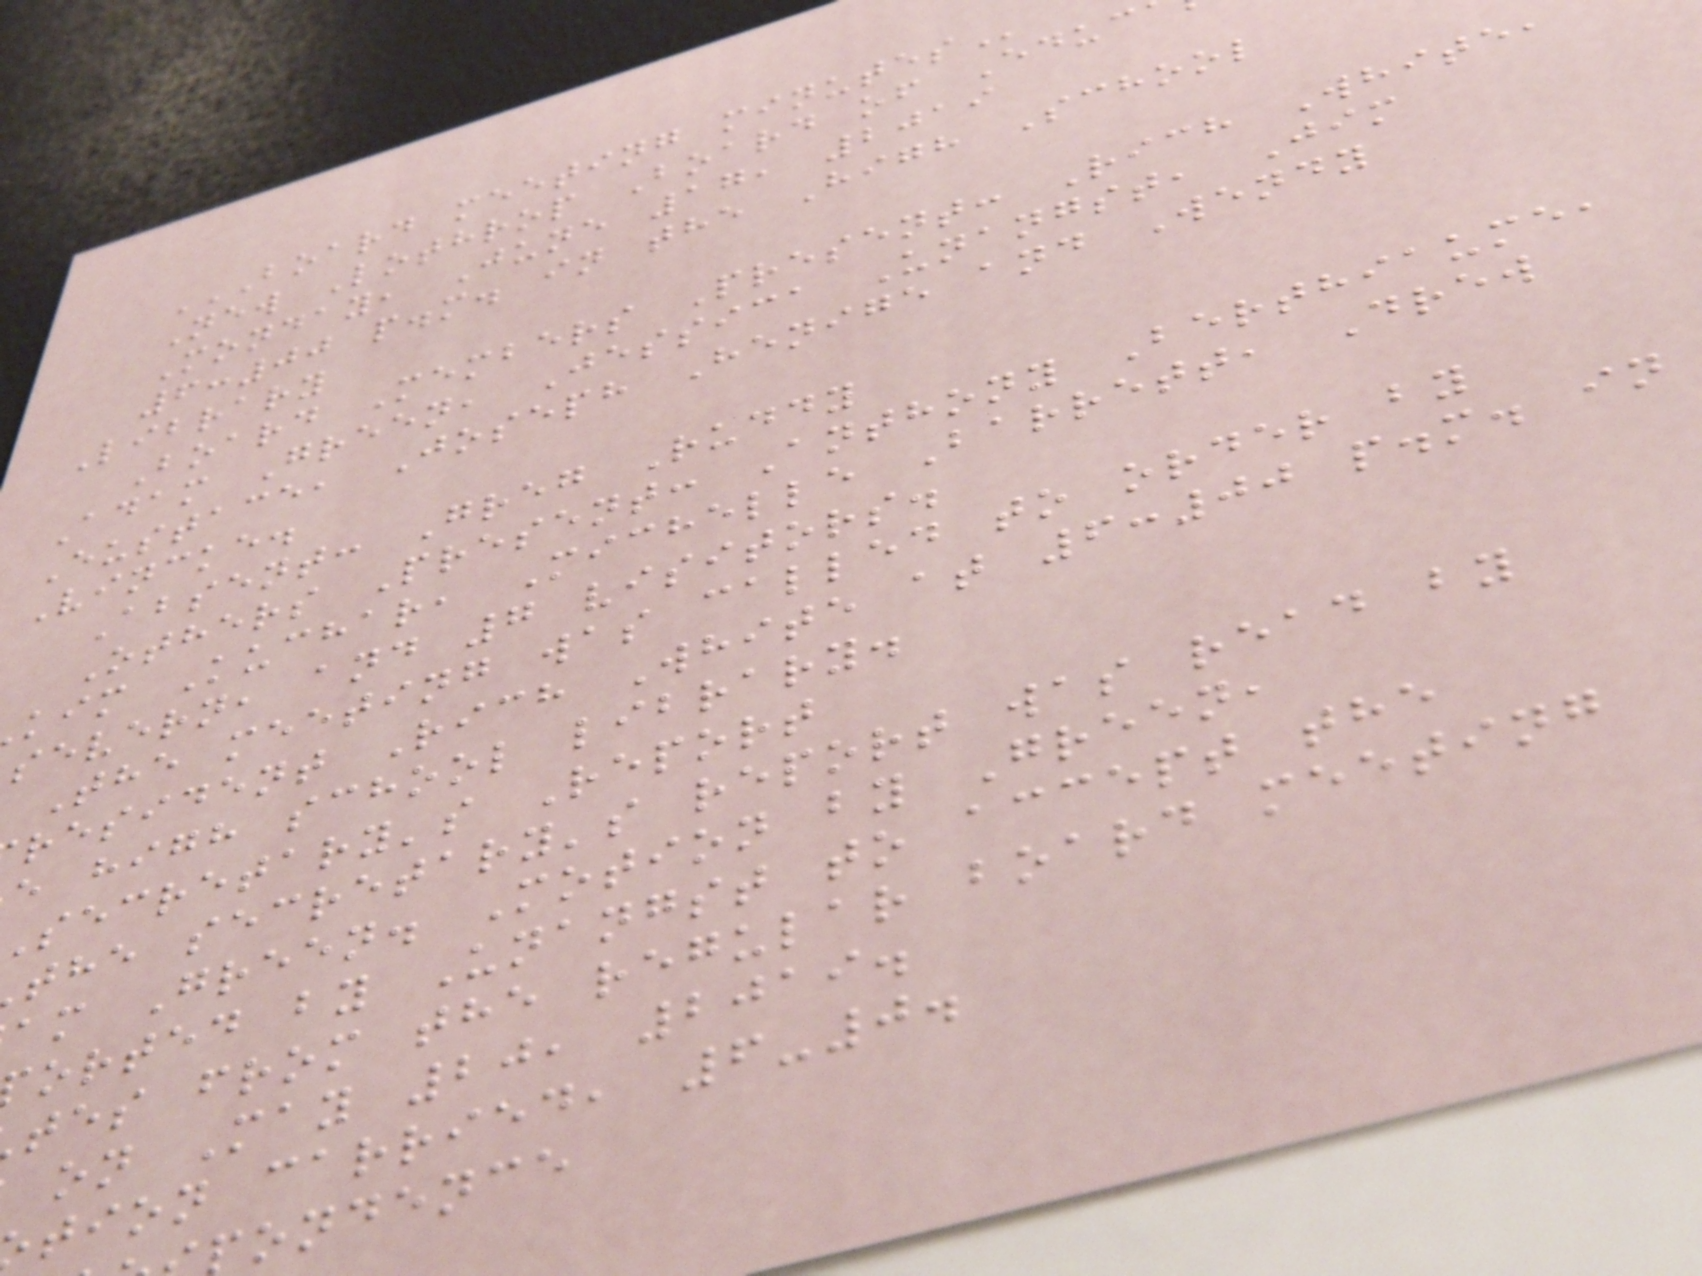BOARD MEETING MINUTES
New Lothrop Board of Educ
Monday, June 17, 2019
6:00 p.m. in the High School
Library
Board Members Present: Rich White,
Adam Green, Jessica Unangst, Jim
Eustace, Joseph Henige and Wendy
Vincke.
Absent: Greg Ruddy
Others Present: Anthony Berthiaume,
kim Kuchar, Michelle Barrett, Drew
severn, and 7 visitors.
The meeting was called to order by
resident Rich White at 6:00 p.m. in
e high school library.
secretary's Report
the secretary's report was read by
am Green. Motion by Green,
orted by Unangst to accept the
tes from the regular board meeting
on May 20, 2019.
tion carried, 6-0.
ondence
